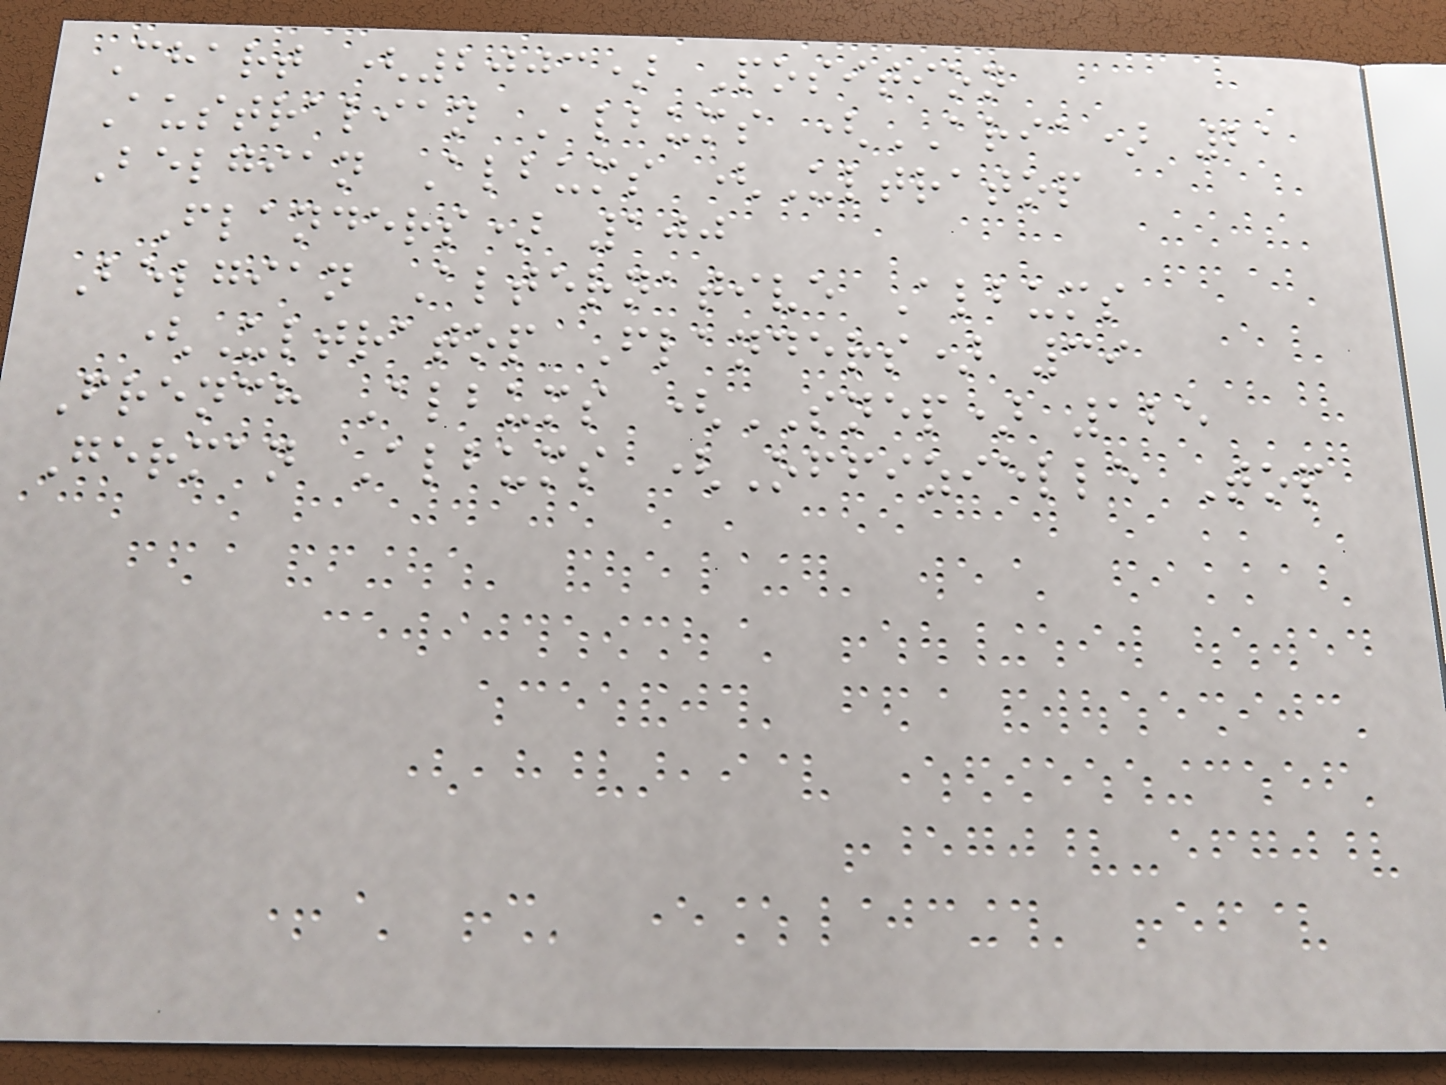Chart (2003) Position
Australian Albums (ARIA) 21
Belgian Albums (Ultratop
Flanders) 100
Belgian Alternative Albums
(Ultratop Flanders) 39
French Albums (SNEP) 125
German Albums (Offizielle Top
